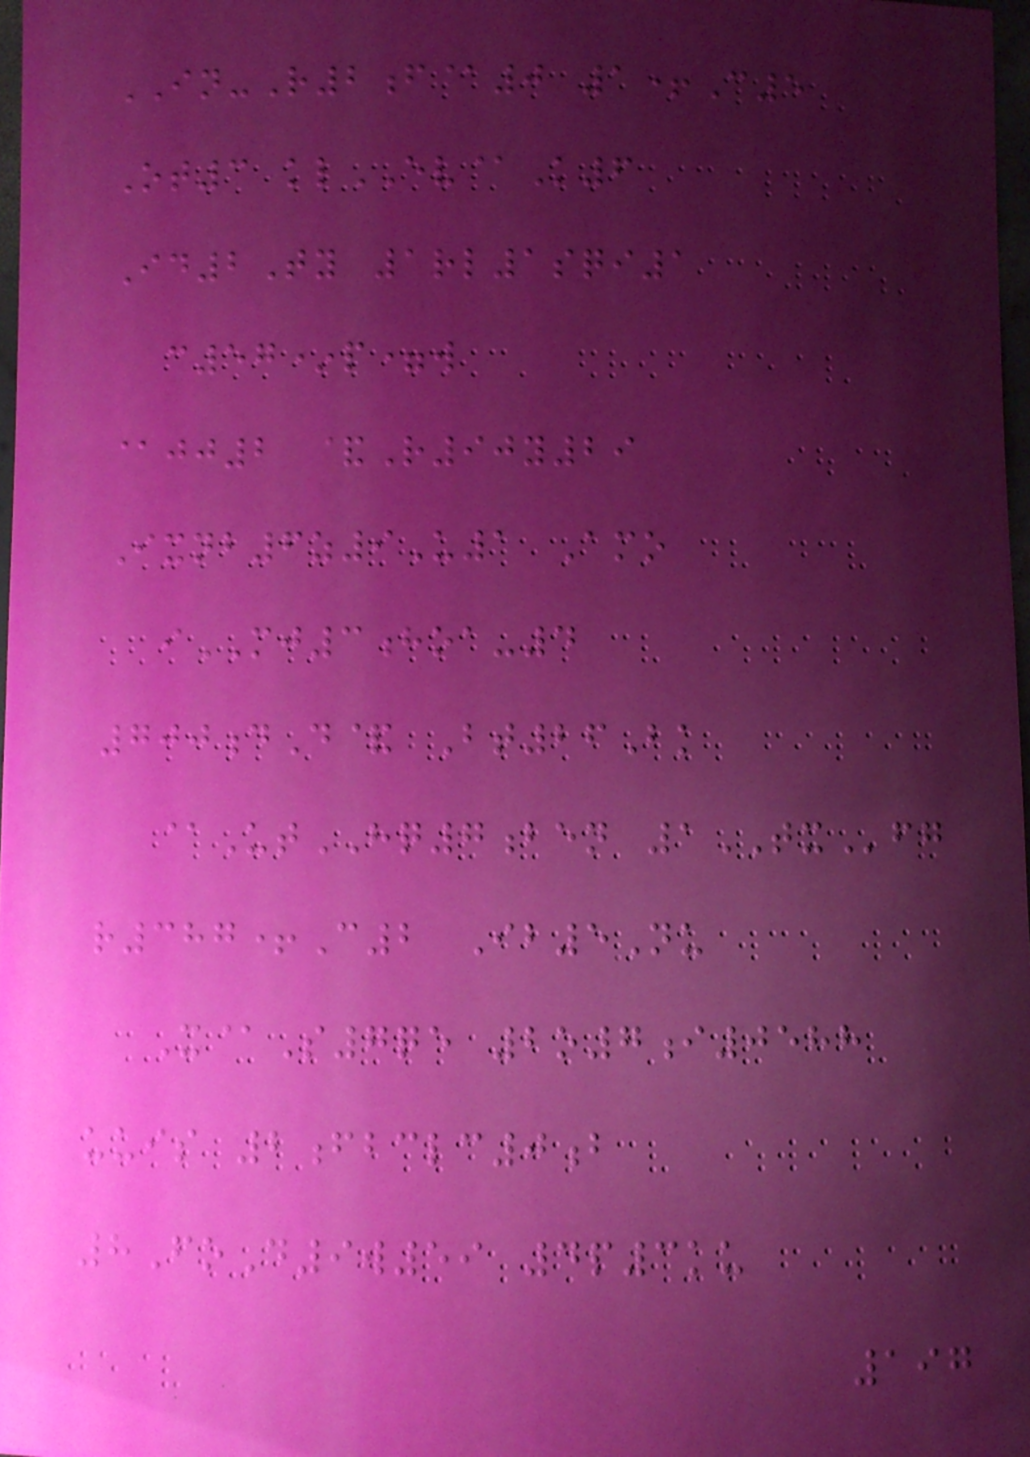IN-R2f@0 1+C5
Ot3 klEV@K6
Id2Ty 1rl1sqi1
c57*p=w
@jj2 &R90y29
Ixnb6z9U1 Amo
iMJ3hoa-4
700dD& Bt26Bk
@UtHQ7ben 1TXfg
r387+C2 Ib5Nu
X@S7qe 2o7i0588
uuis 2fbclc0b
8FoD9w59 4p3ku
197
